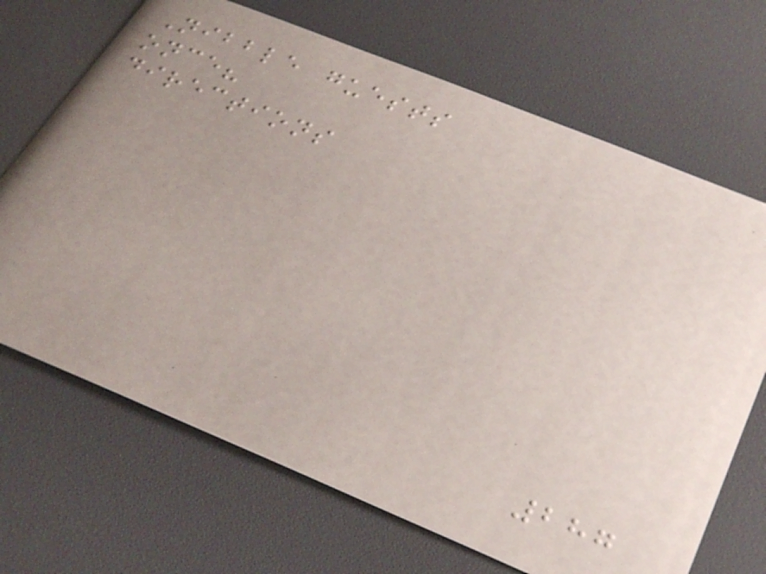Nibble guests
once?
directions
287
